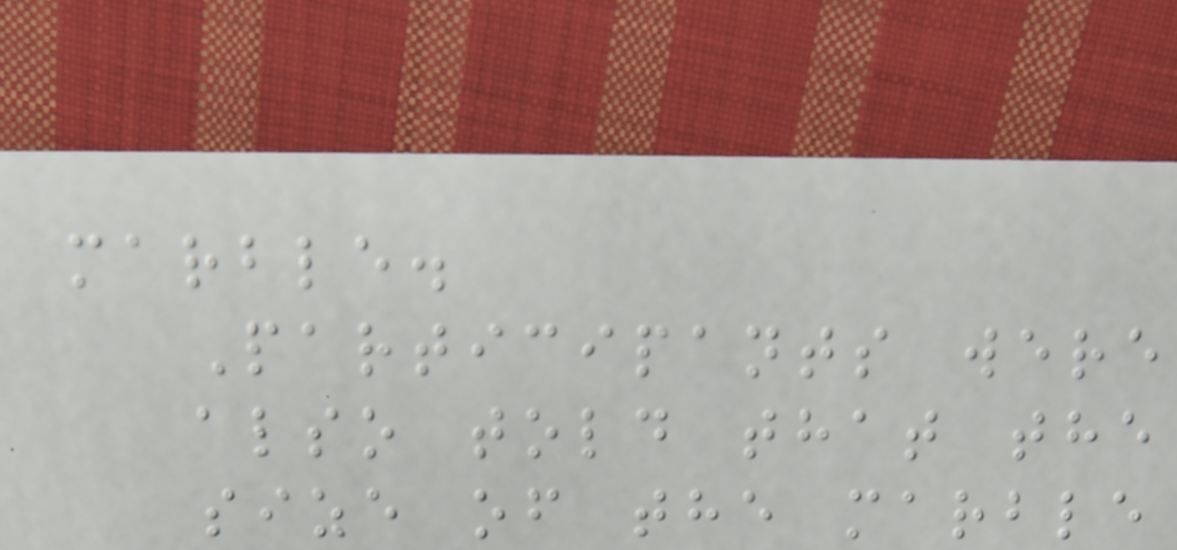marble.
Participants were
also told that the
size of the marble
